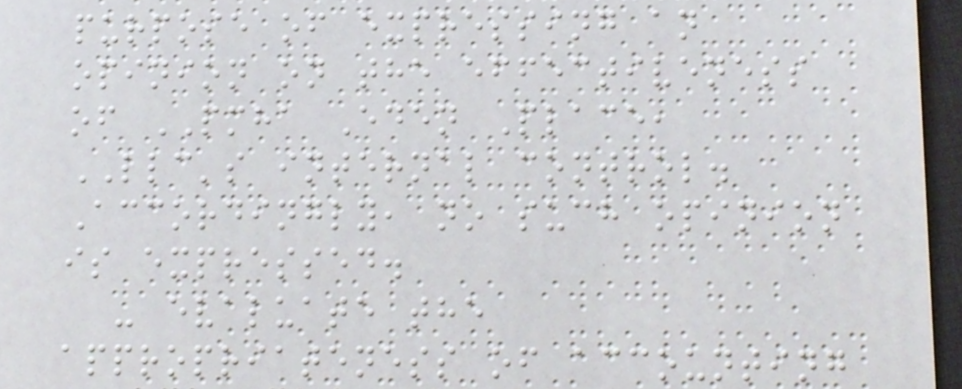purpose of expressing an
opinion on the effectiveness
of PMHA Eden Place,
LLC's internal control.
Accordingly, no such opinion
is expressed.
- evaluate the
appropriateness of accounting
